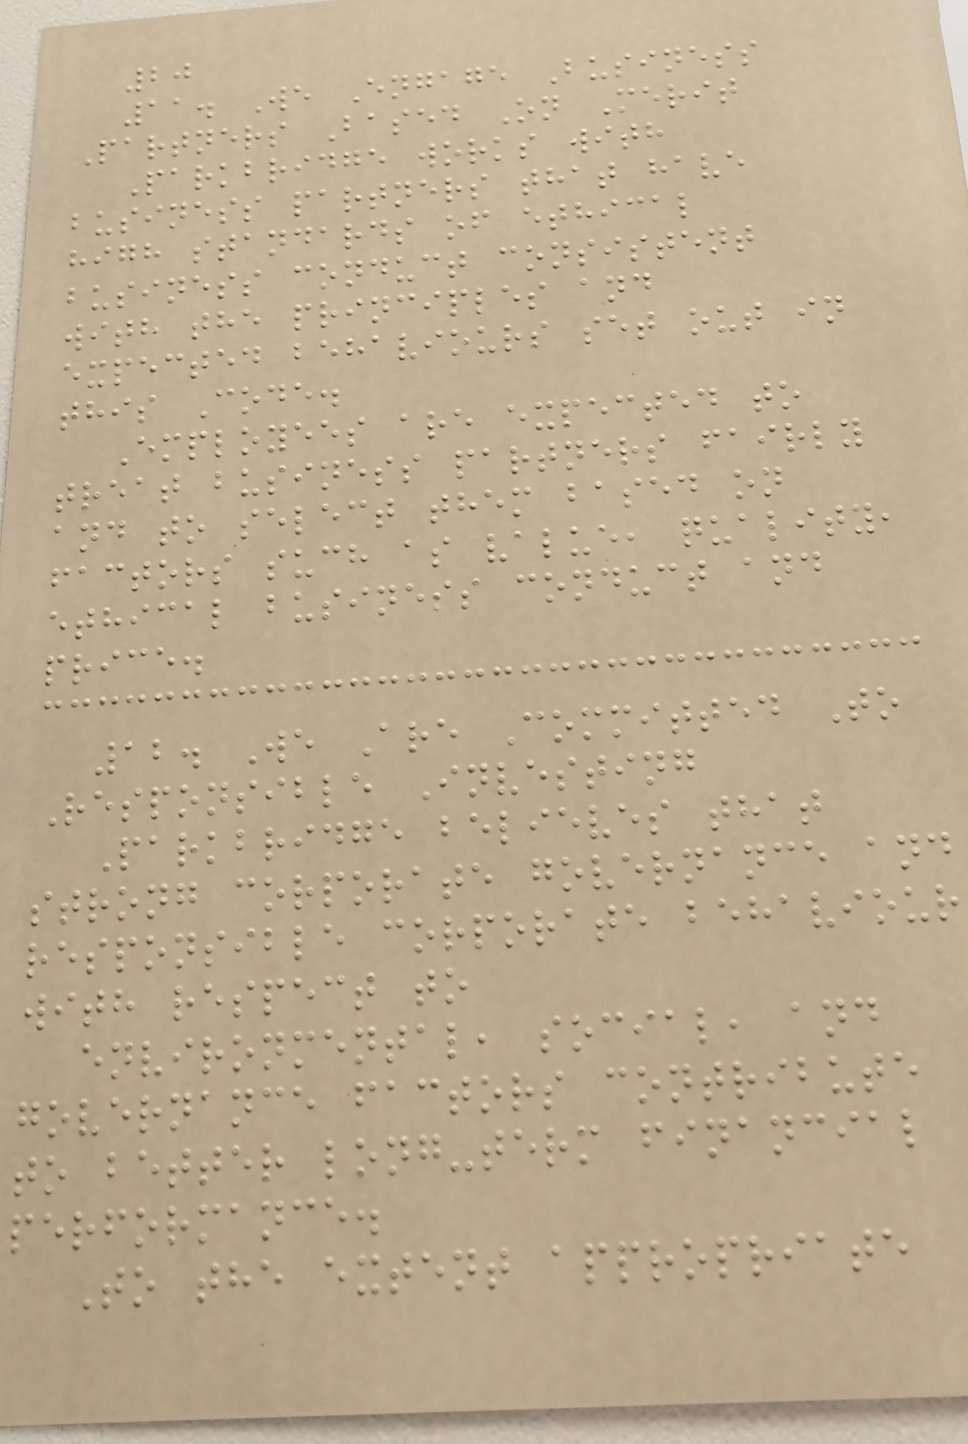20
11. We Engage Business
Partners Based On Merit
Parkbridge works with
business partners that have
high standards of ethical
business conduct consistent
with the principles and
expected behaviours set out in
this Code.
Employees are expected to
treat business partners fairly
and to select them based on
factors such as value, quality,
ethical business conduct and
price.
12. We Are Committed To
Responsible Investing
Parkbridge believes that
strong corporate governance and
responsible corporate behaviour
with respect to
environmental, social, and
governance factors contribute
to better long-term financial
performance.
To the extent appropriate
